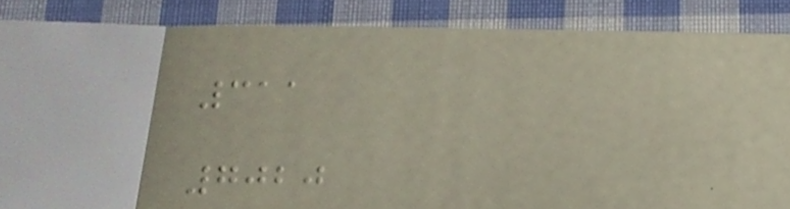311
7020
